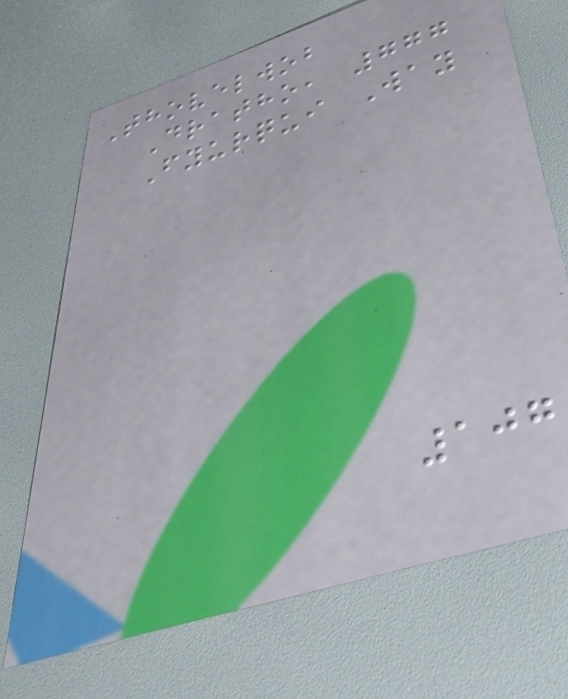Thovelwob
Dratho, 777
Fyurqui Way
107
